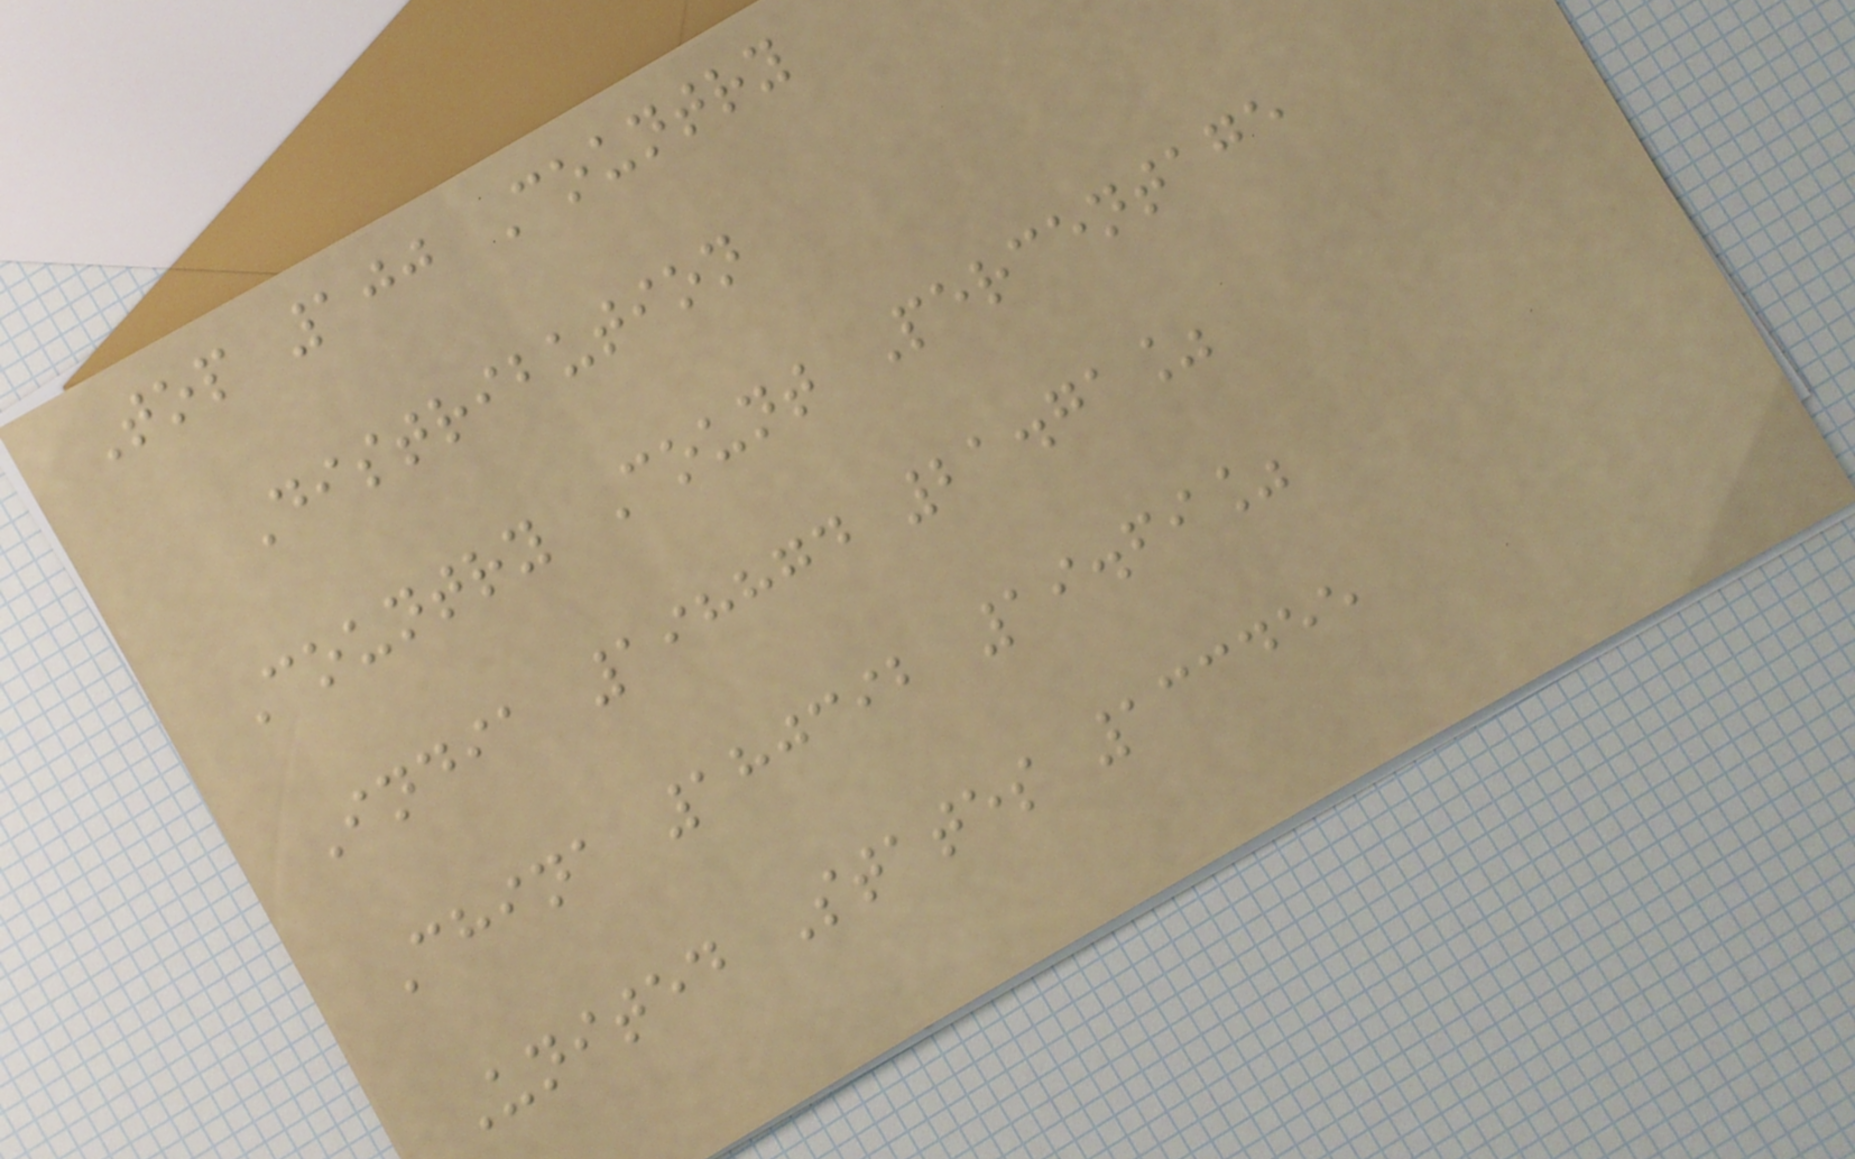Top 100 Country
Distribution
Country Count Percentage
India 198874 21.71%
China 180392 19.69%
United States 133455
